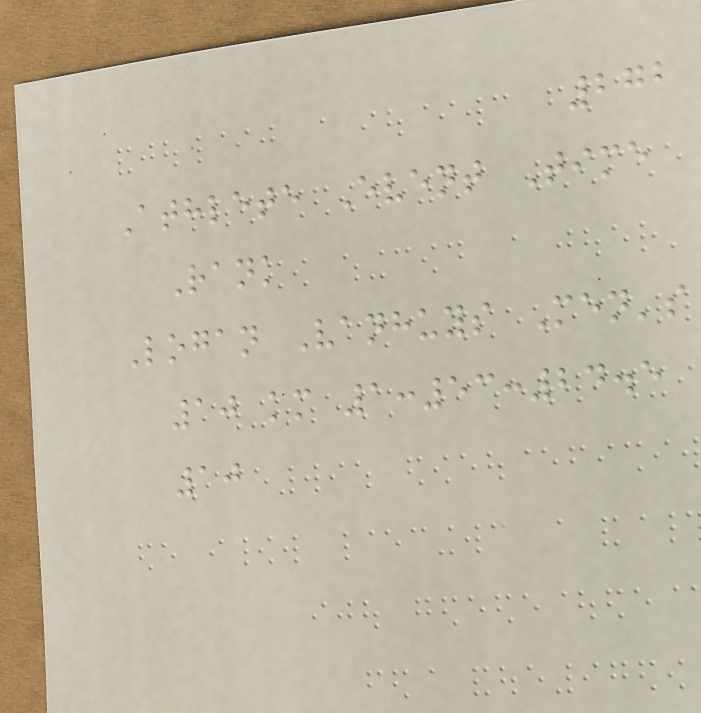272
Athlete Event Time
Rank
Logan Vanhuys Men's
10 km 1:53:24.5
10
